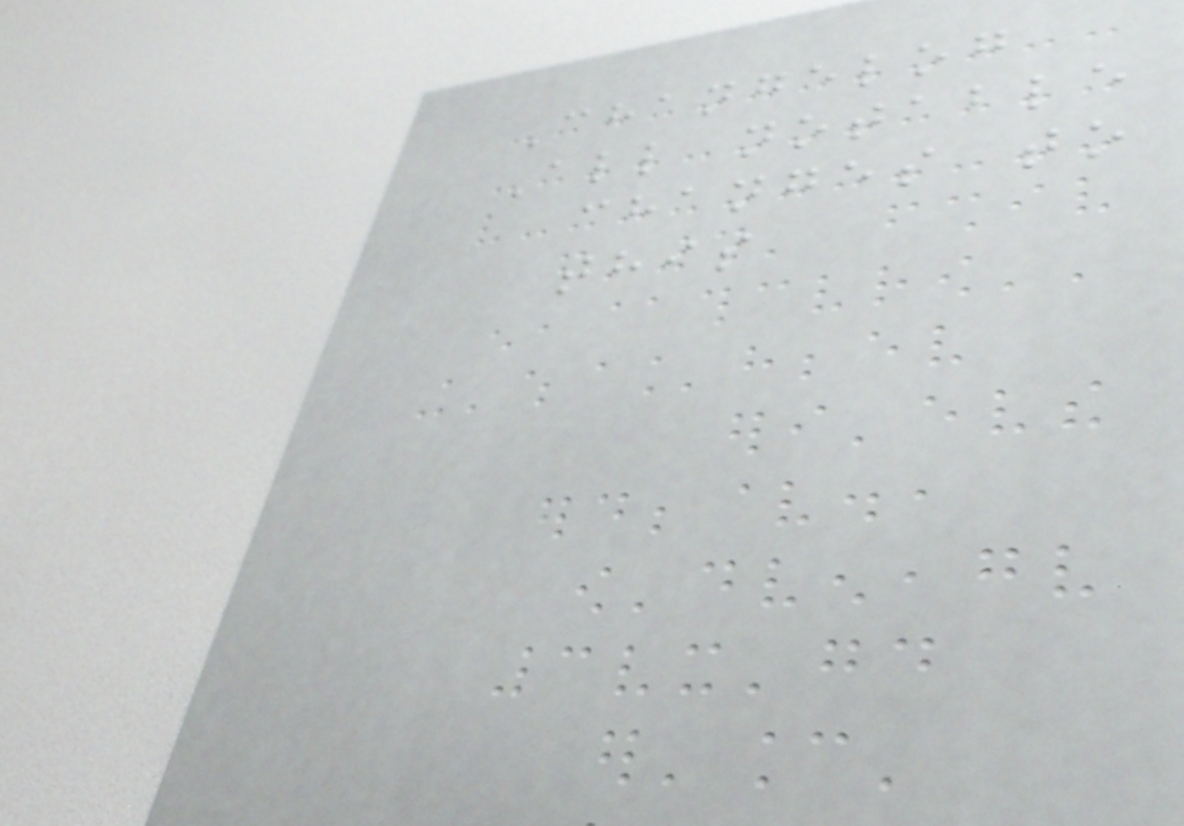Changelog
All notable
changes to
this
